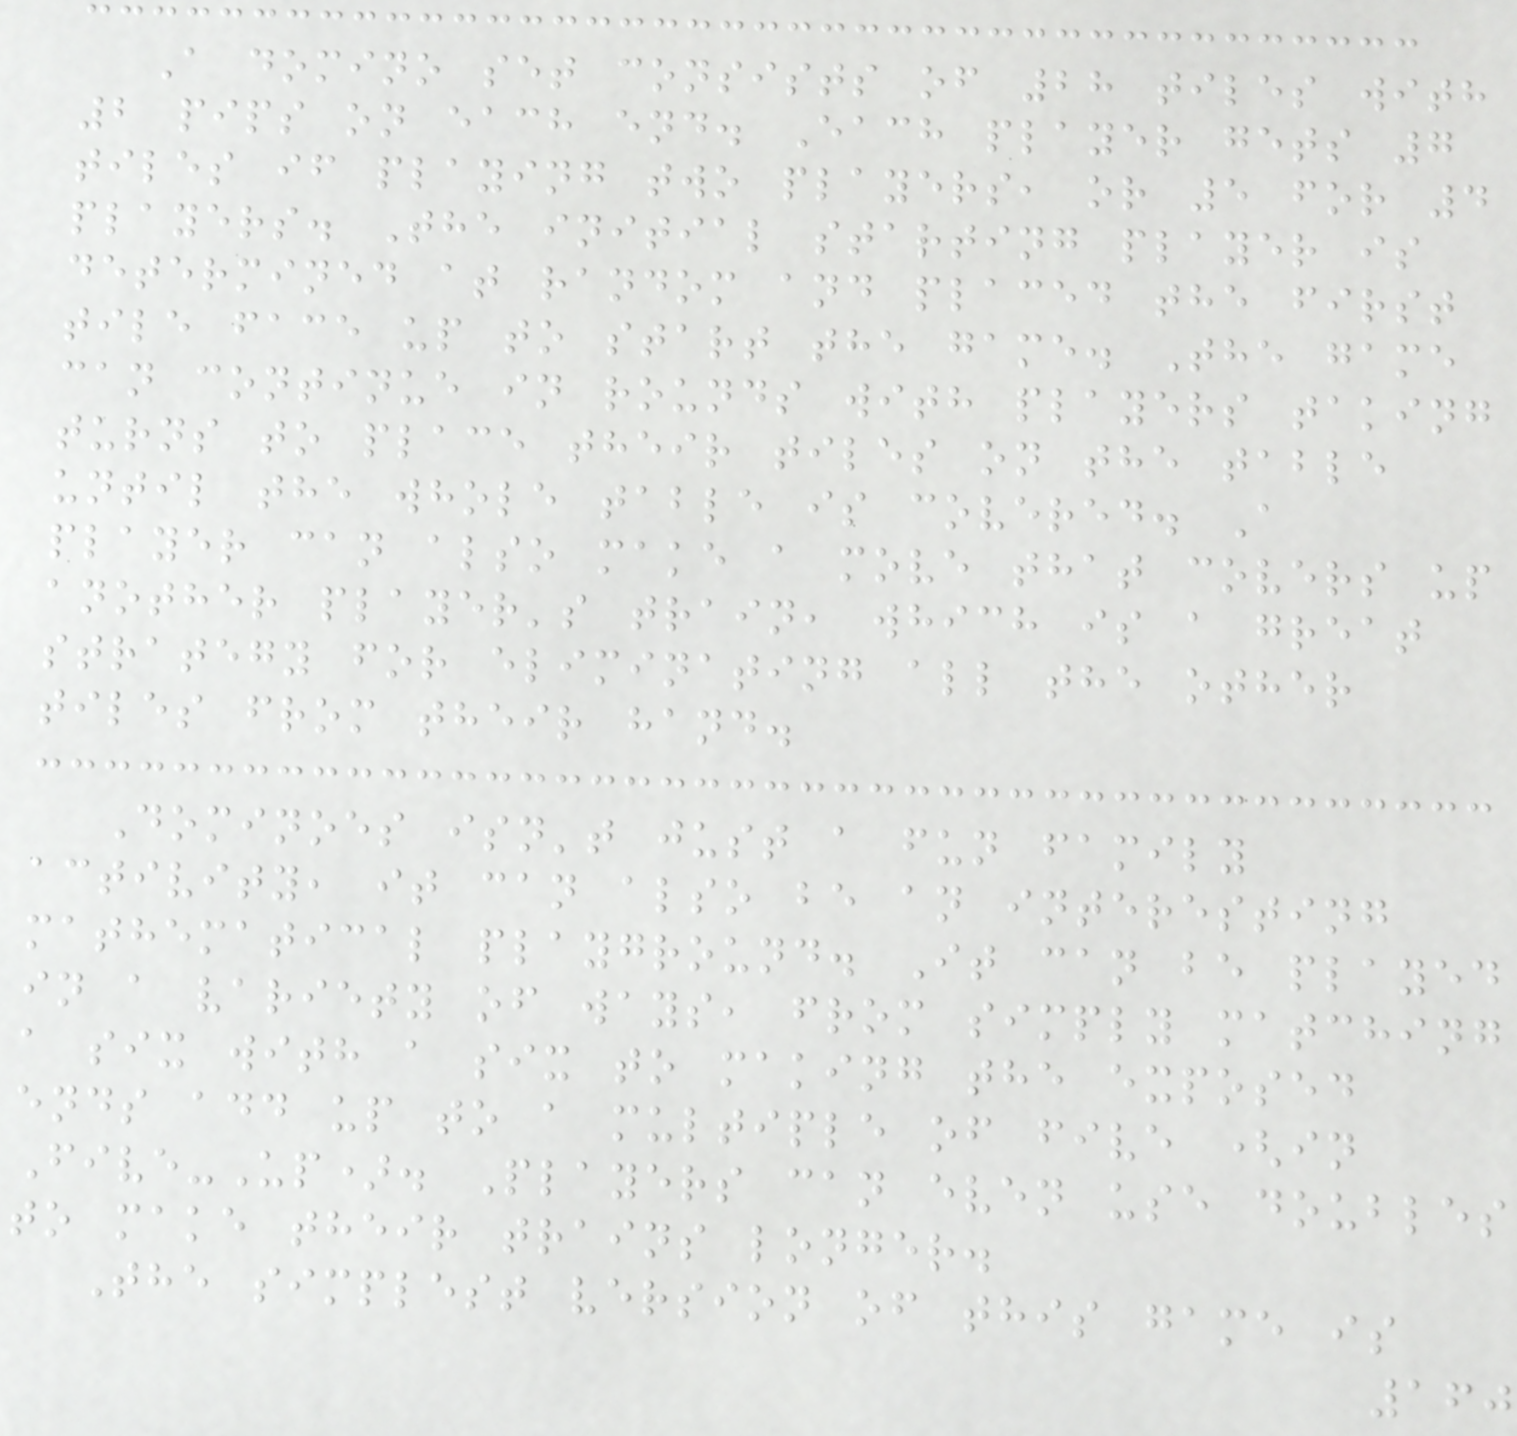A domino set consists of 28 tiles with
2 pips on each end. Each player gets 7
tiles if playing two players, or 5 for 4
players. The initial starting player is
determined at random and placed the first
tile face up to start the game. The game
can continue in rounds with players taking
turns to place their tiles on the table
until the whole table is covered. A
player can also make a move that covers up
another player's train, which is a great
strategy for eliminating all the other
tiles from their hand.
Dominoes isn't just a fun family
activity, it can also be an interesting
mathematical playground. It can be played
in a variety of ways, from simply matching
a six with a six to making the exposed
ends add up to a multiple of five (in
Five-Up). Players can even use doubles
to make their trains longer.
The simplest version of this game is
160
